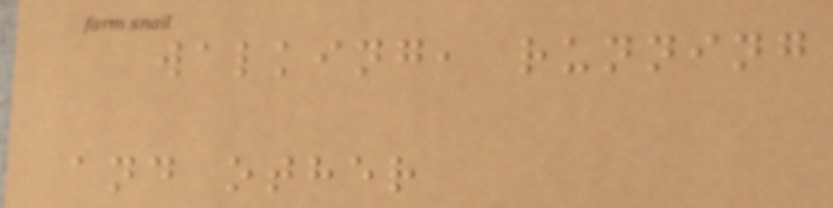walking, running
and other
